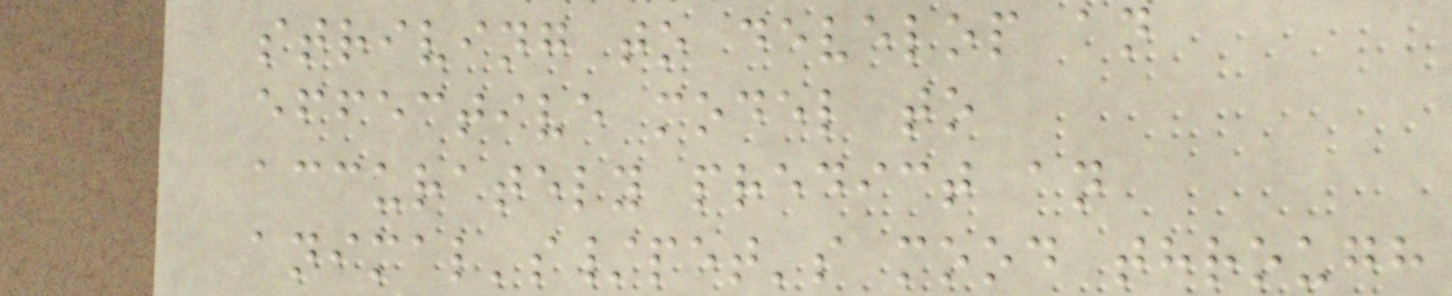striving to develop an
effective model to
accurately predict an
animal's/pet's mood through
